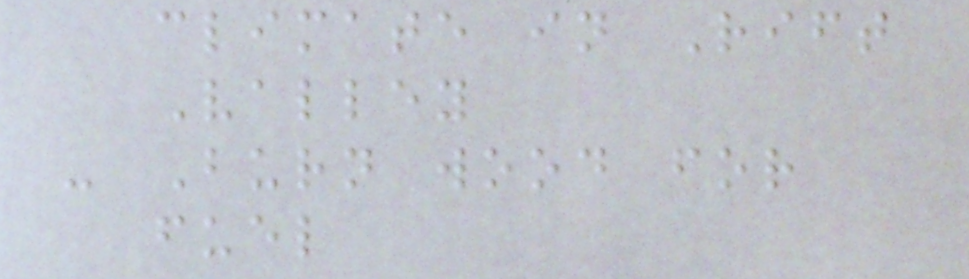climate in Rift
Valley
- Burn wood for
fuel
